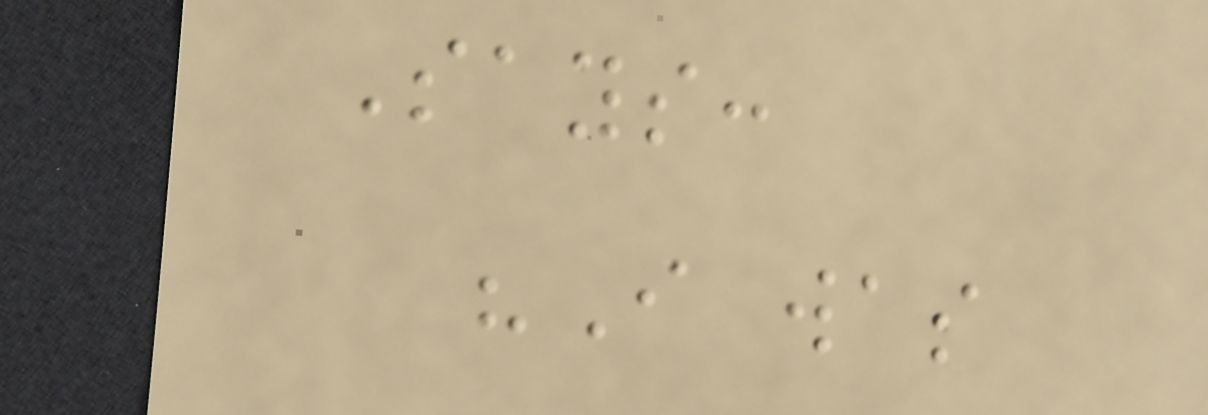Says:
"I was
